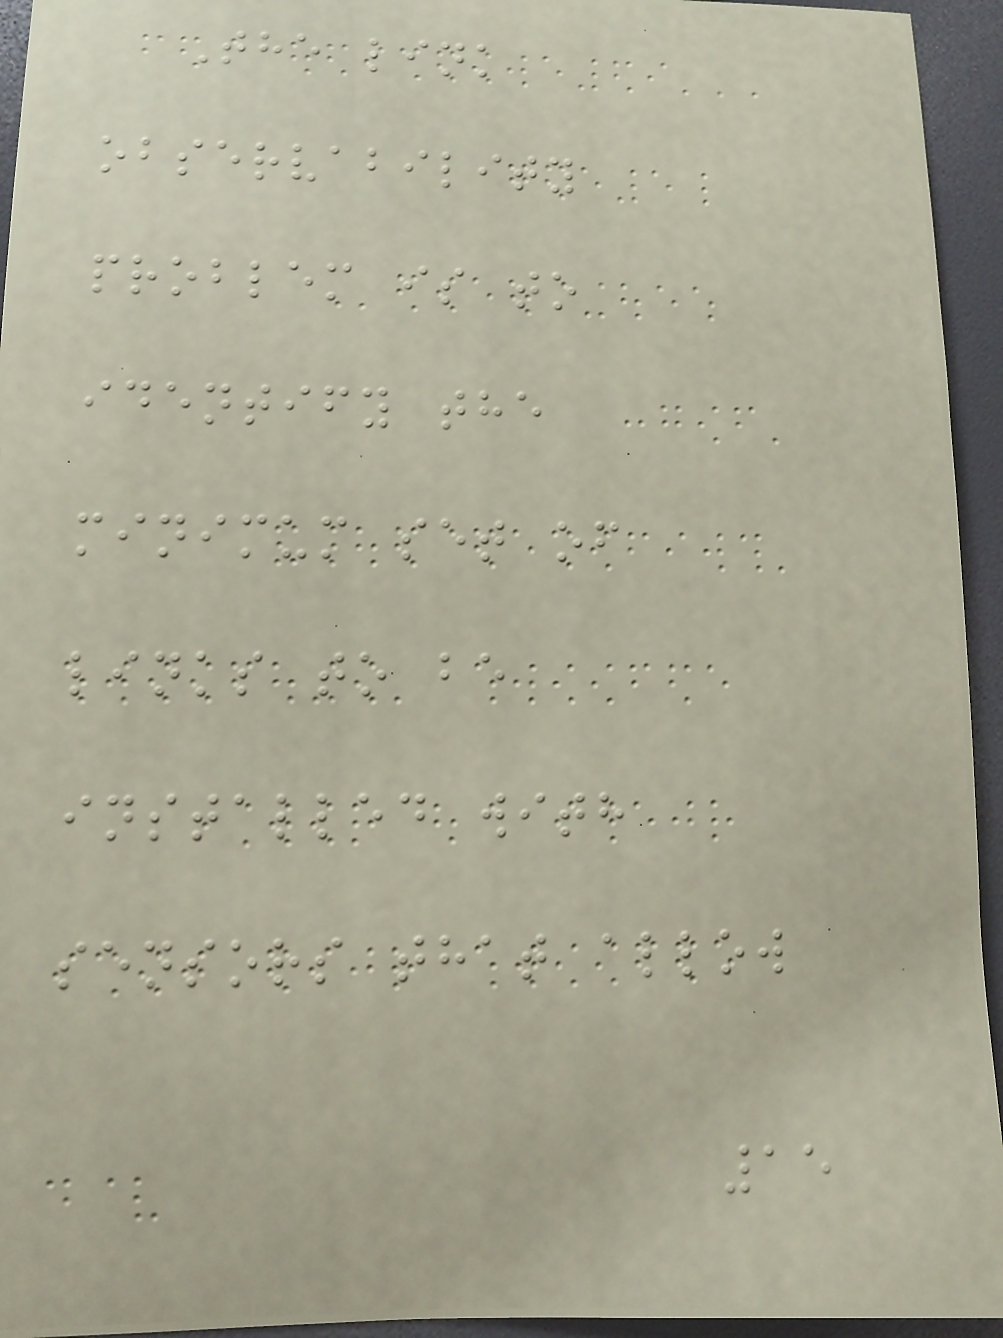The link
observability
problem is to
identify the
minimum set of
links to be
installed with
sensors that allow
15
